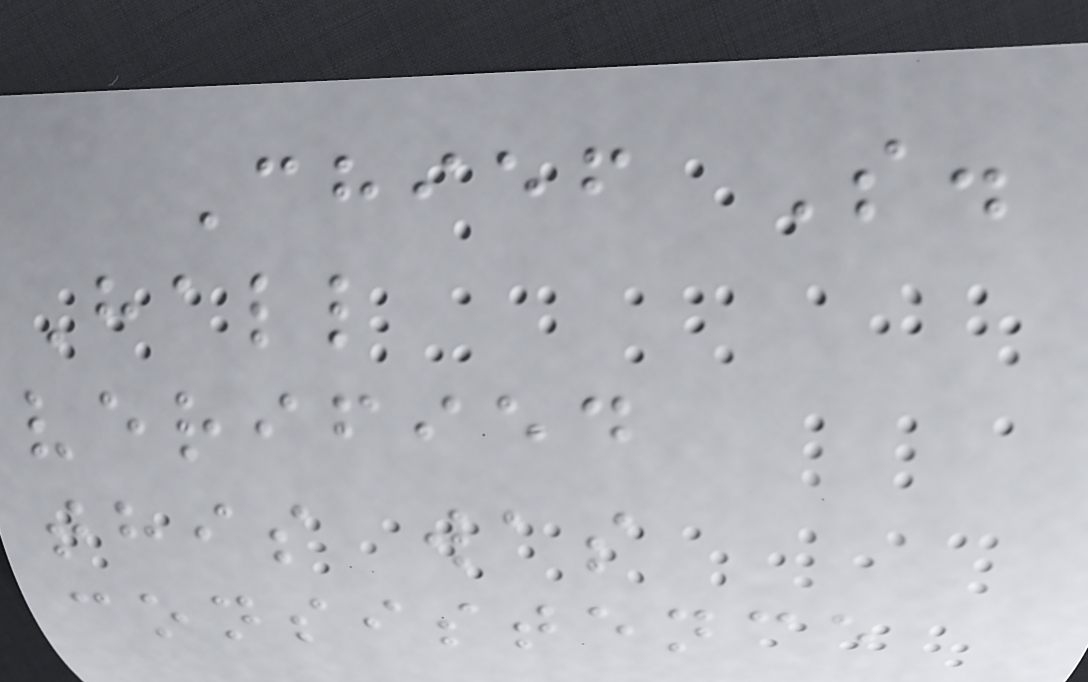Chief S.
Hall
verified
this was
consistence
